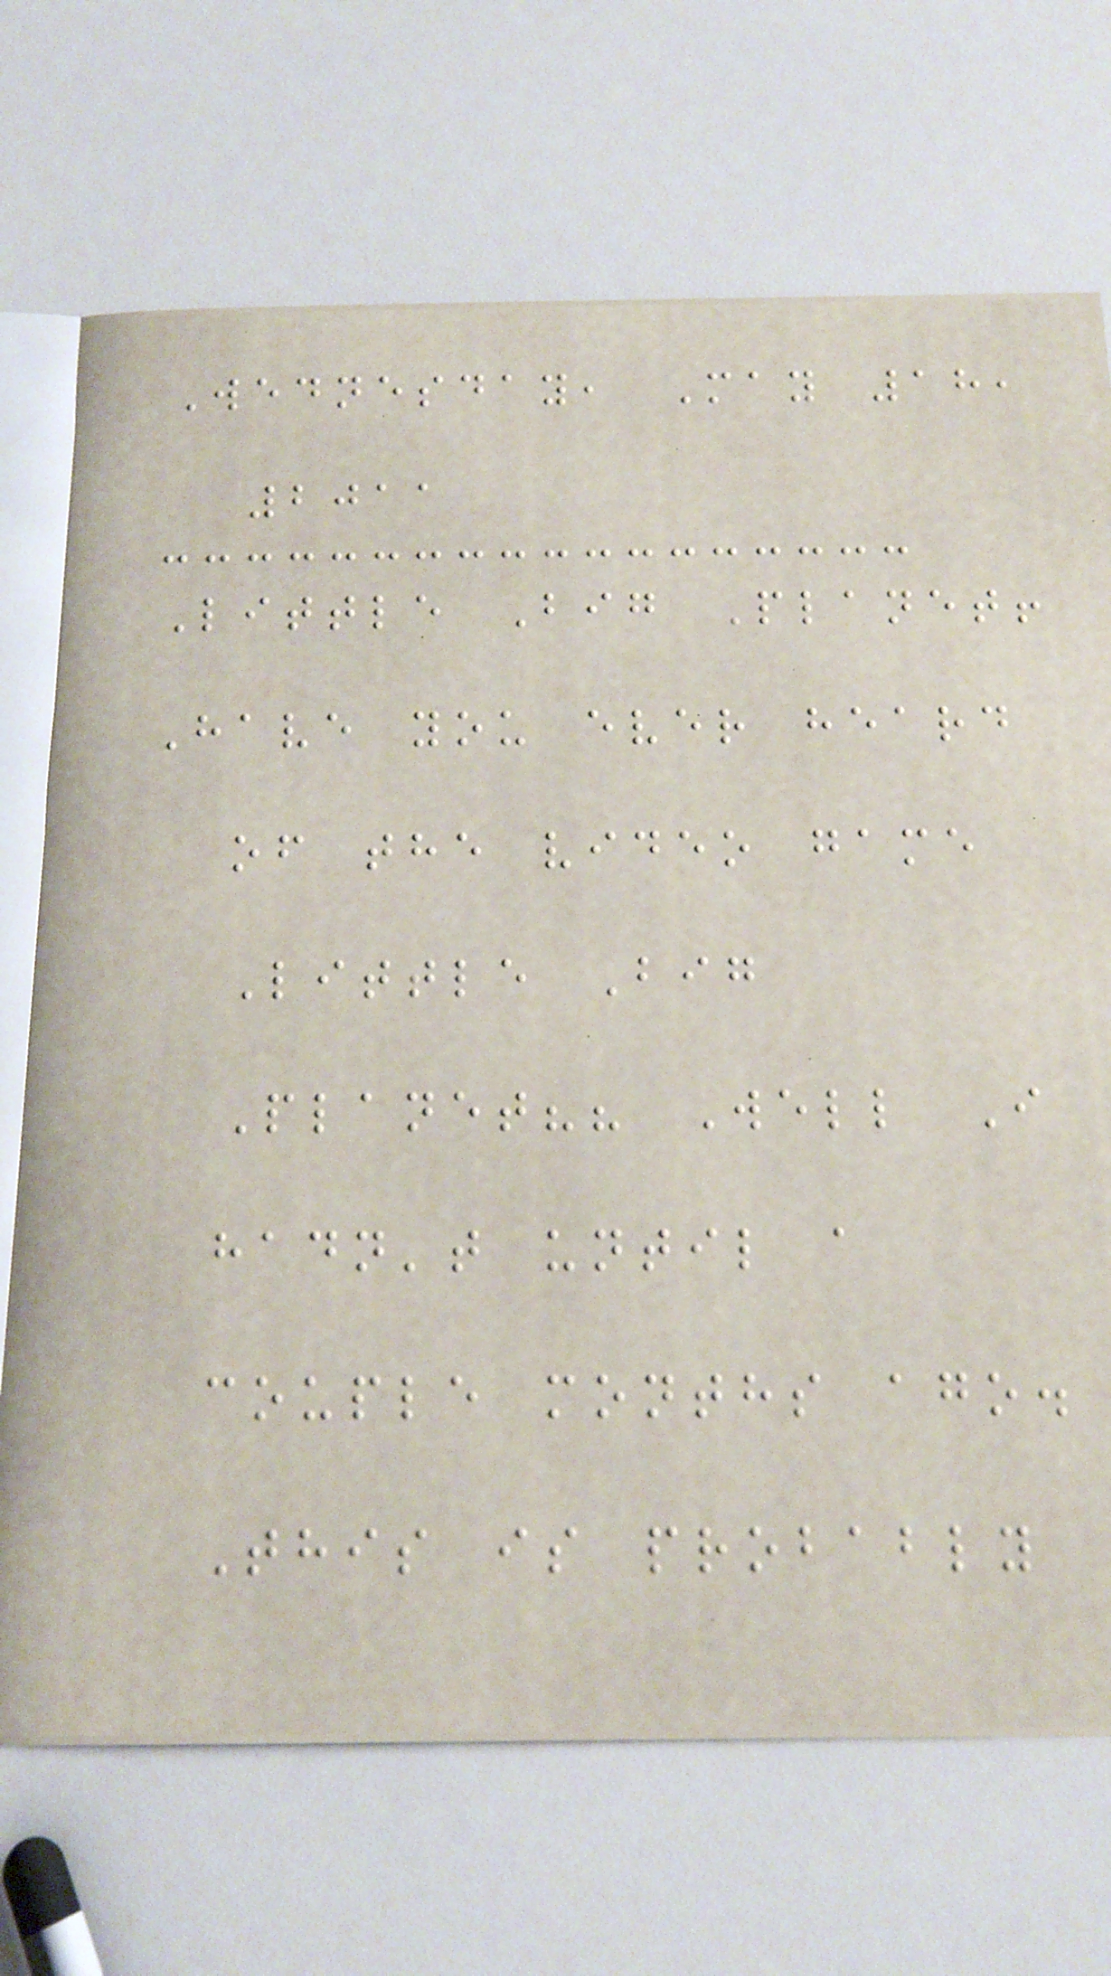Wednesday, May 18,
2011
Little Big Planet!
Have you ever heard
of the video game
Little Big
Planet?? Well I
hadn't until a
couple months ago.
This is probably
